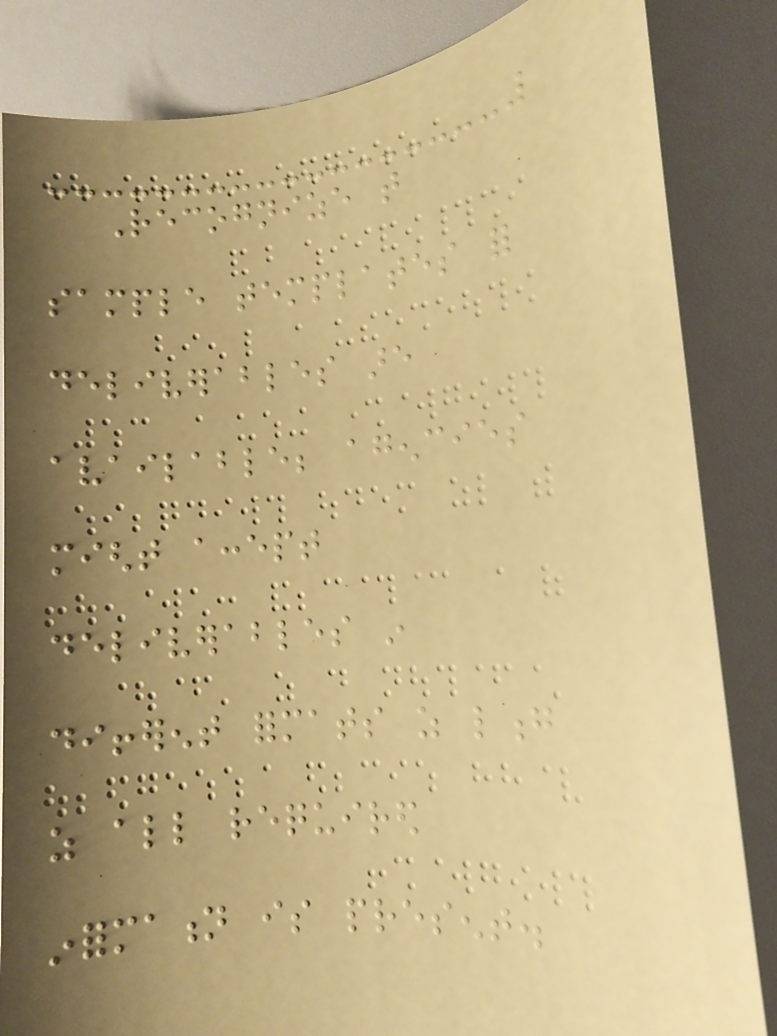Recognize that
sample templates for
deliverables are
available; agencies
might accept
deliverables in
different formats as long
as all required
information is present.
